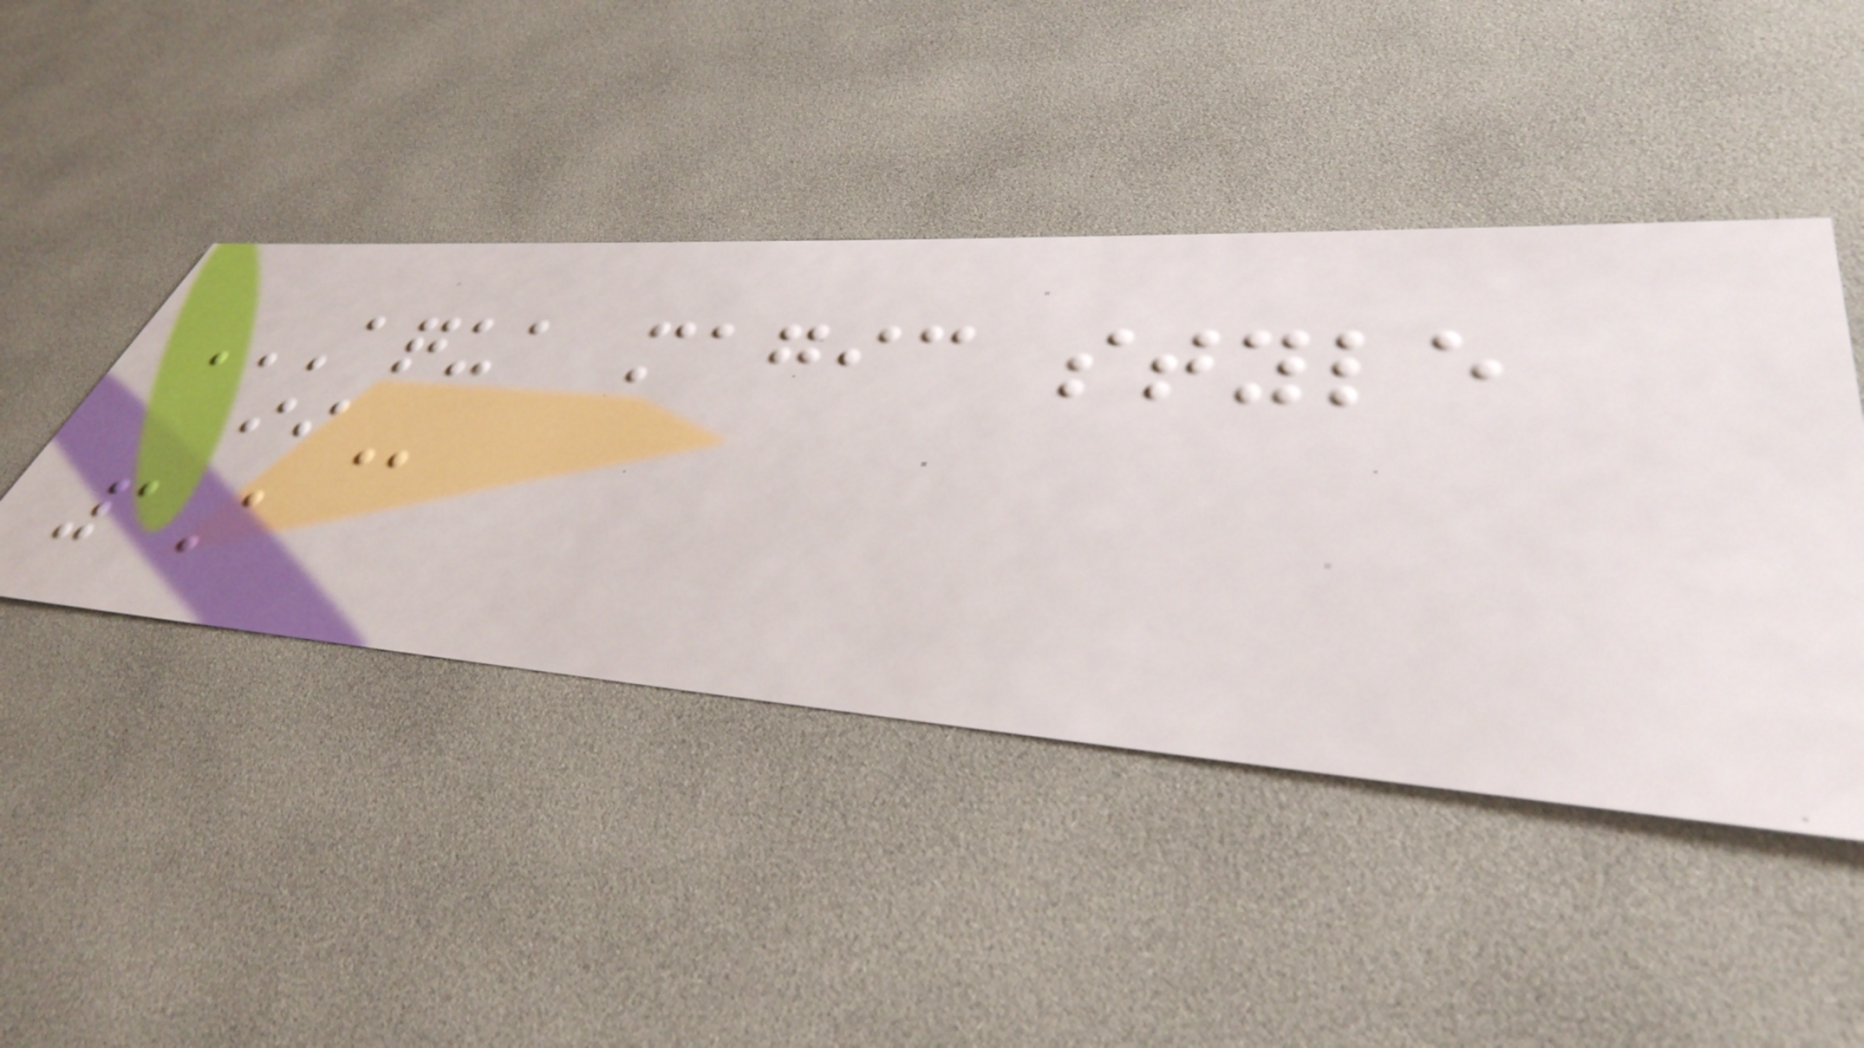AQUA MAGIC STYLE
II
1A
